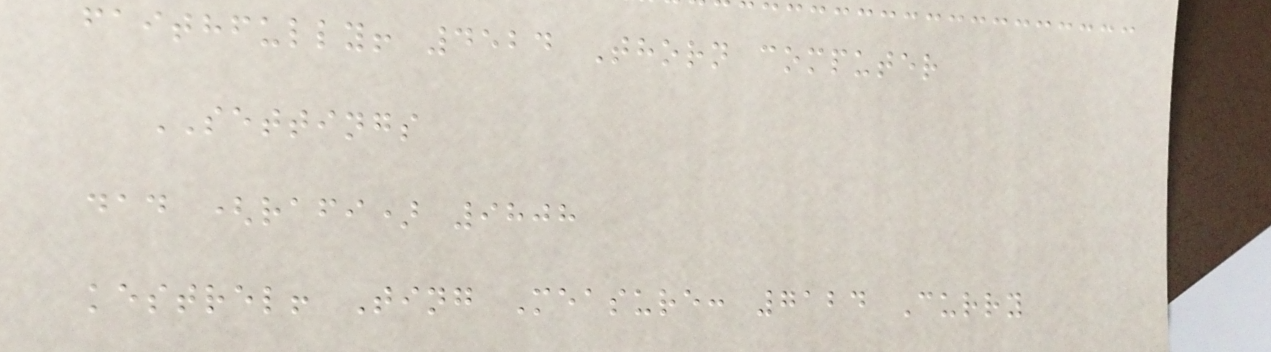faithfully! 4524 Thorn computer
SETTINGS
dad (rafi) 9808
kestrel! Ting Measure: 7124 Curry
